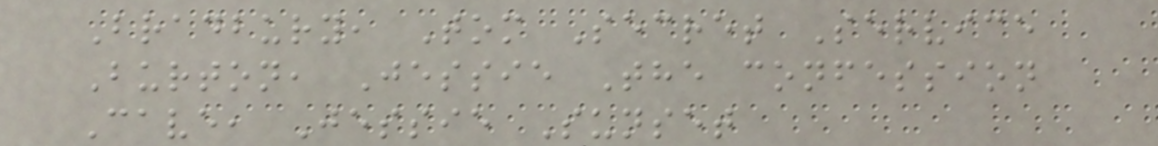Bradbury, Tom Secret Service
Burton, Jessie The confession
Cave, Jessie Sunset
